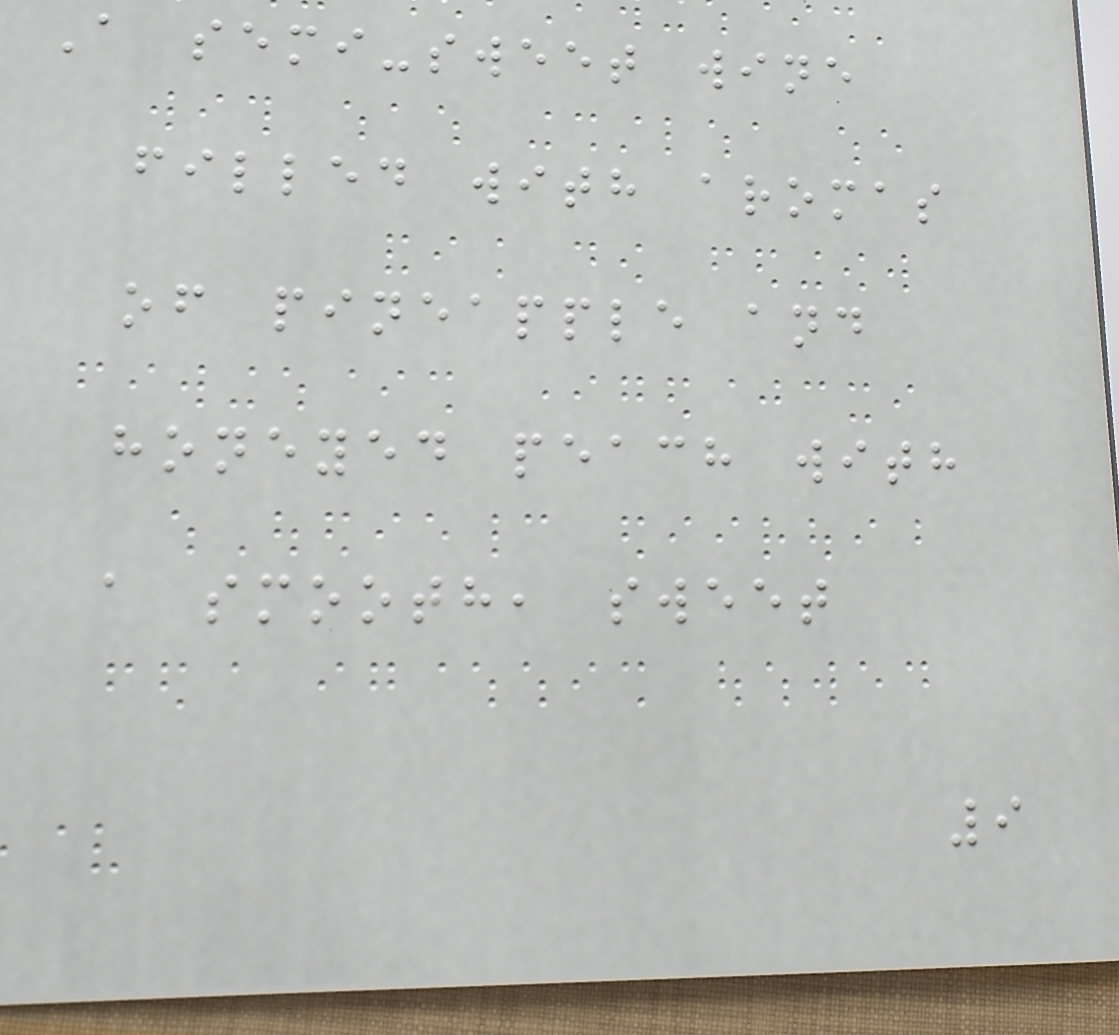A semi-sweet wine
filled with aromas
of pineapple and
honeyed peach with
a smooth, sweet
9
